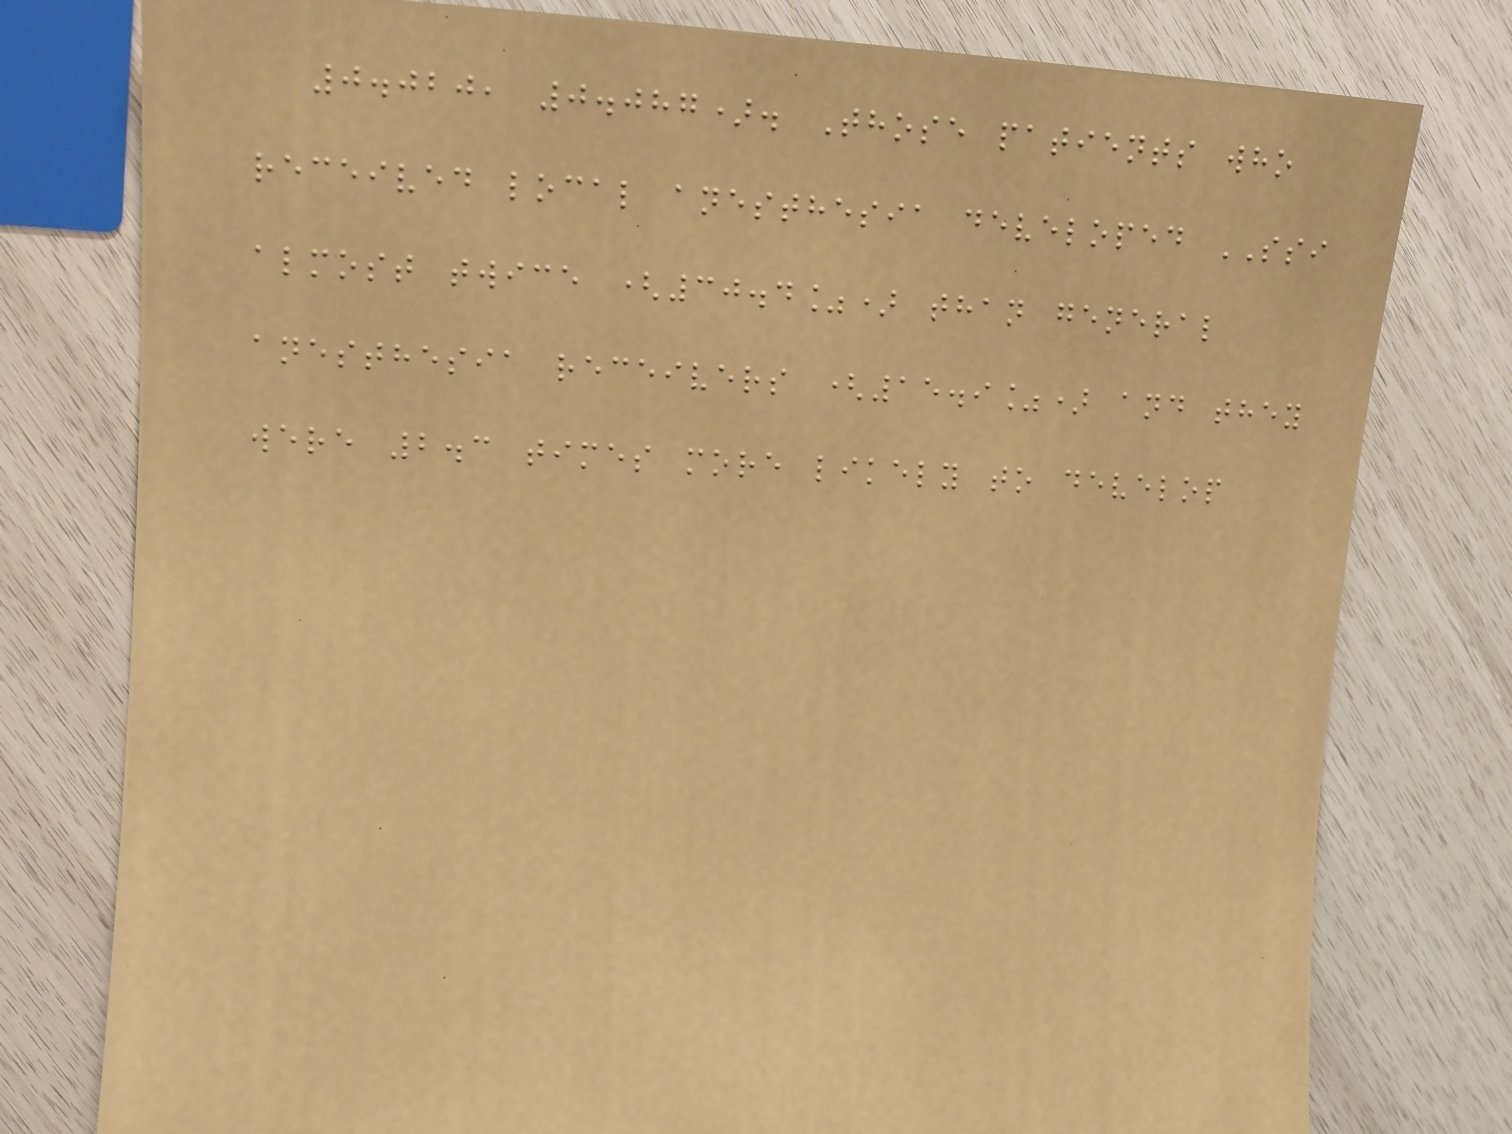0.020, 0.087). Those patients who
received local anesthesia developed SSI
almost twice (30.4%) than general
anesthesia receivers (15.9%) and they
were 2.3 times more likely to develop
